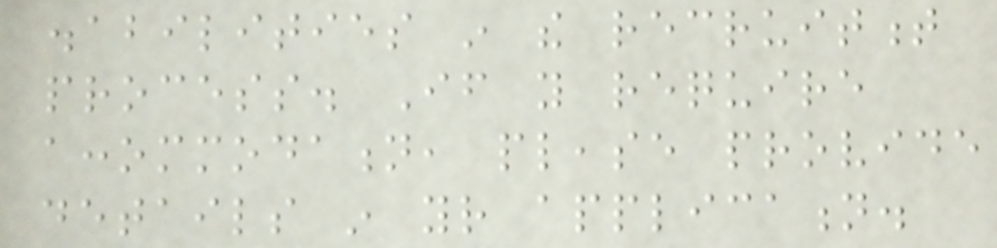disabilities in the recruitment
process. If you require
accommodation, please provide
details in your application.
